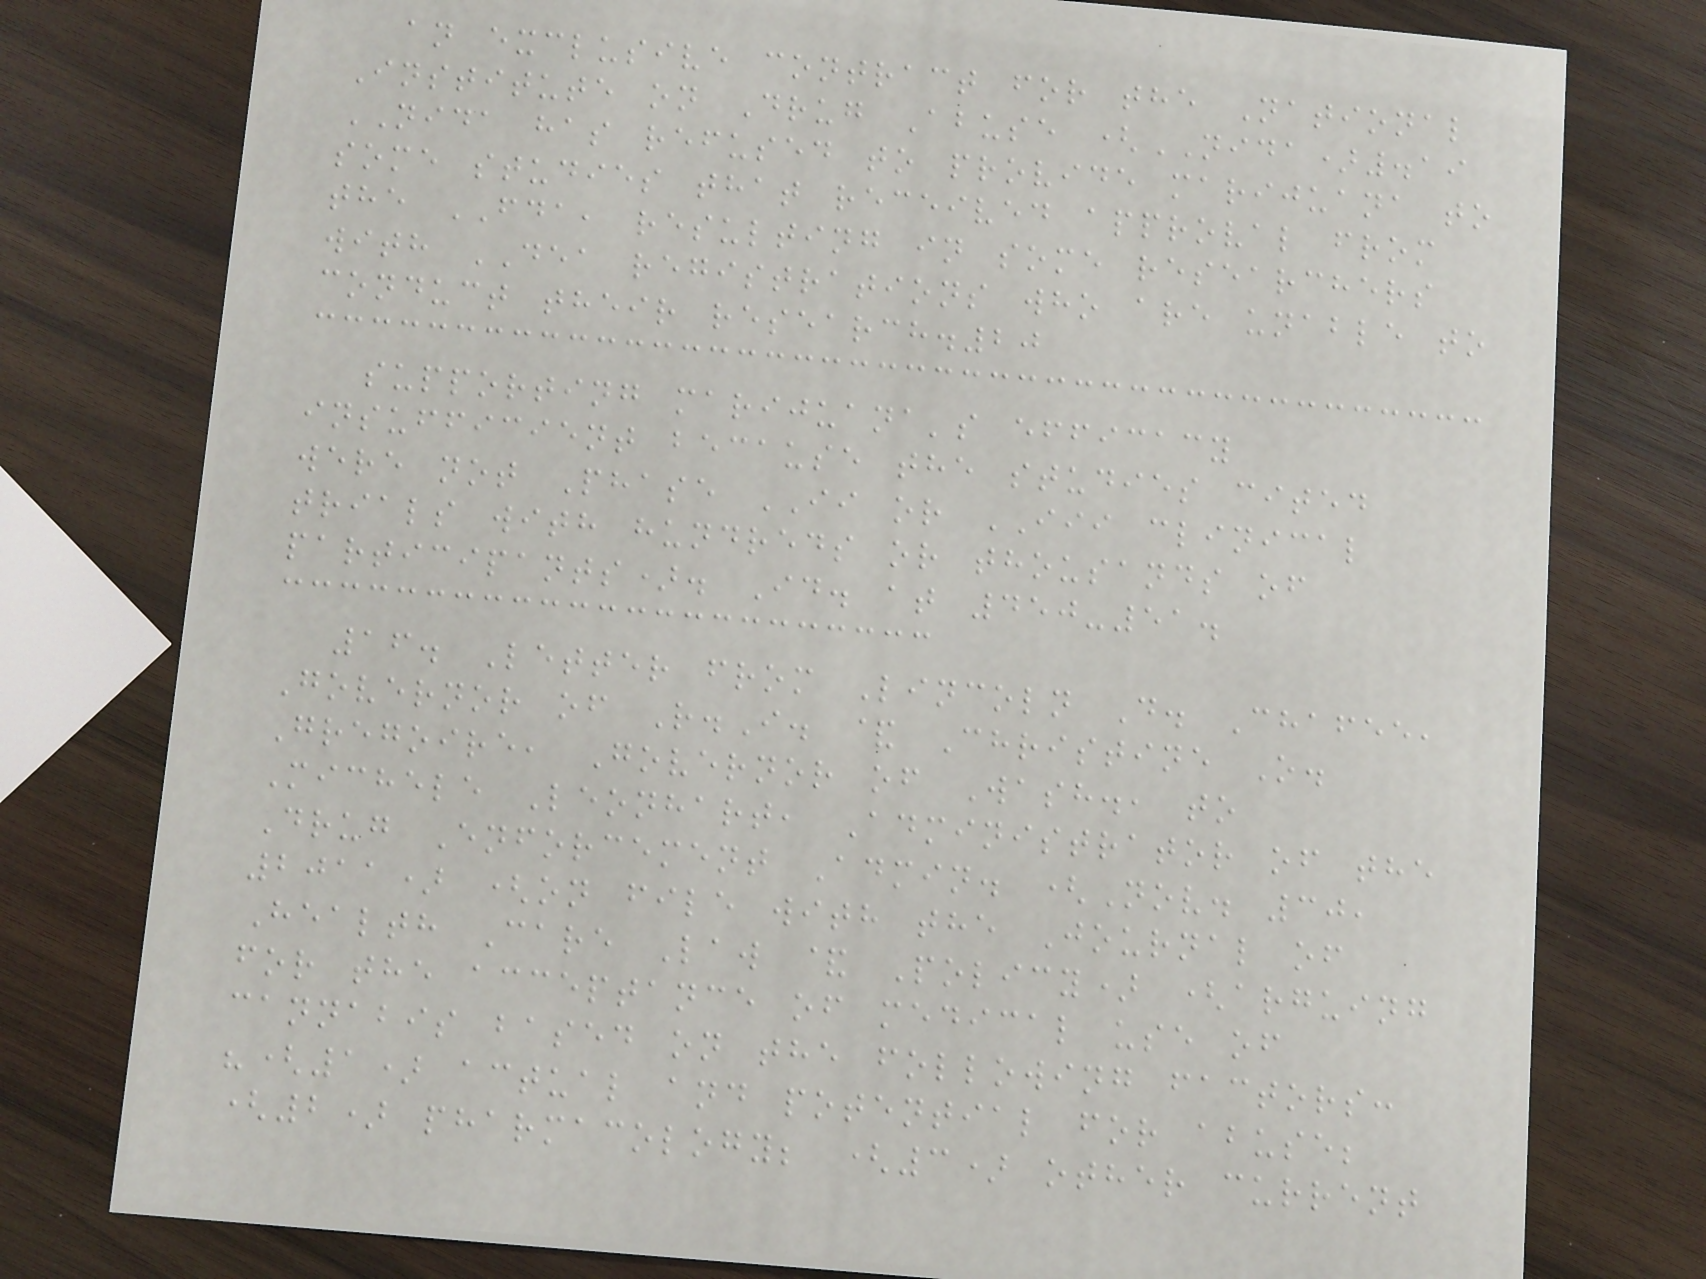an exclusive contract for the National
Institute on Drug Abuse (NIDA).19
NIDA has refused to provide marijuana to
some studies that received approval from
the FDA, resulting in some researchers
with DEA registrations who are unable to
conduct their research.20
supporting marijuana's efficacy
insufficient because the studies cited
were not Phase II or III clinical
trials with hundreds or thousands of
participants). Id. at 450-51.
16. Letter from Lincoln D. Chafee,
Governor of R.I. & Christine O.
Gregoire, Governor of Wash., to
Michele Leonhart, Administrator of the
Drug Enforcement Admin. (Nov. 30,
2011) (on file with the Journal of
Health Care Law & Policy) (arguing
for the acceptance of medical use of
cannabis based on the following factors:
"(1) actual and potential for abuse;
(2) pharmacology; (3) other current
